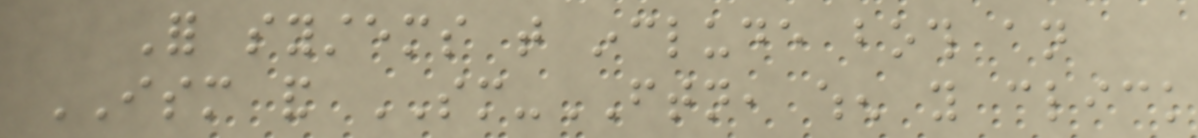For systems that include both an
ISM and SM-FTN, when you click
